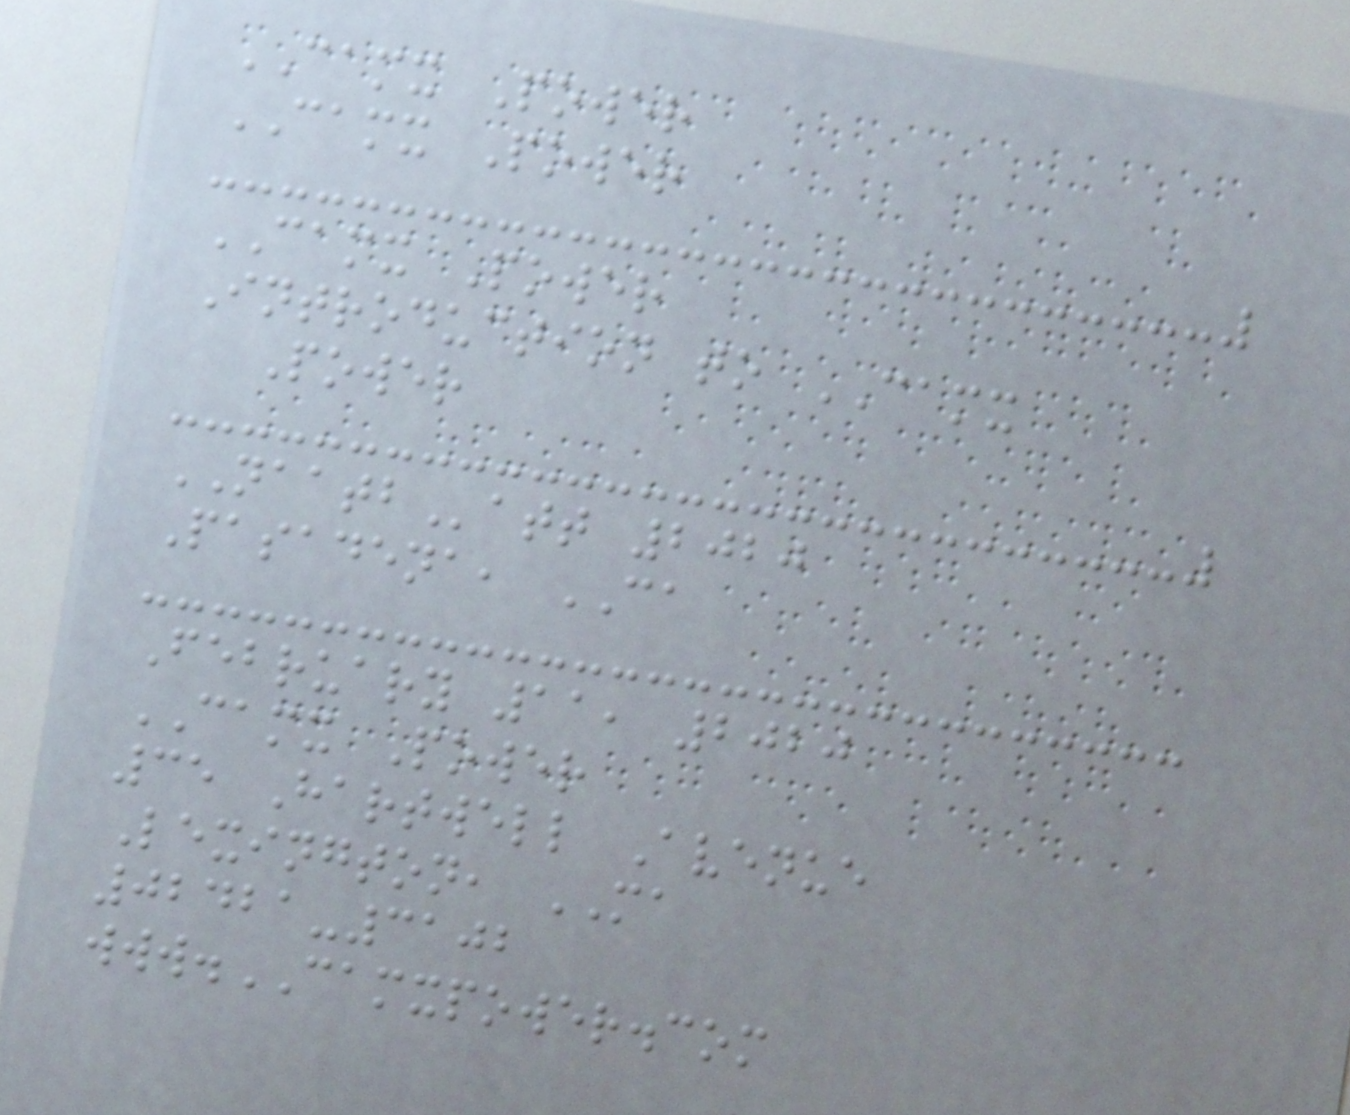CAMX Power
CAMX Power
CAMX Power
Introduction to CAMX
Power
NAATBatt 2020
Pasadena, CA
February 11, 2020
CAMX Power
35 Hartwell Avenue
Lexington, MA
02421-3102
www.CAMXPOWER.com
